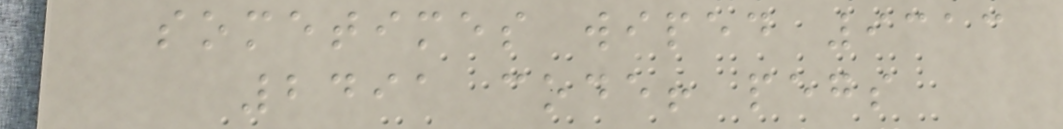sometimes wiped 9313
2491 code! pegs
